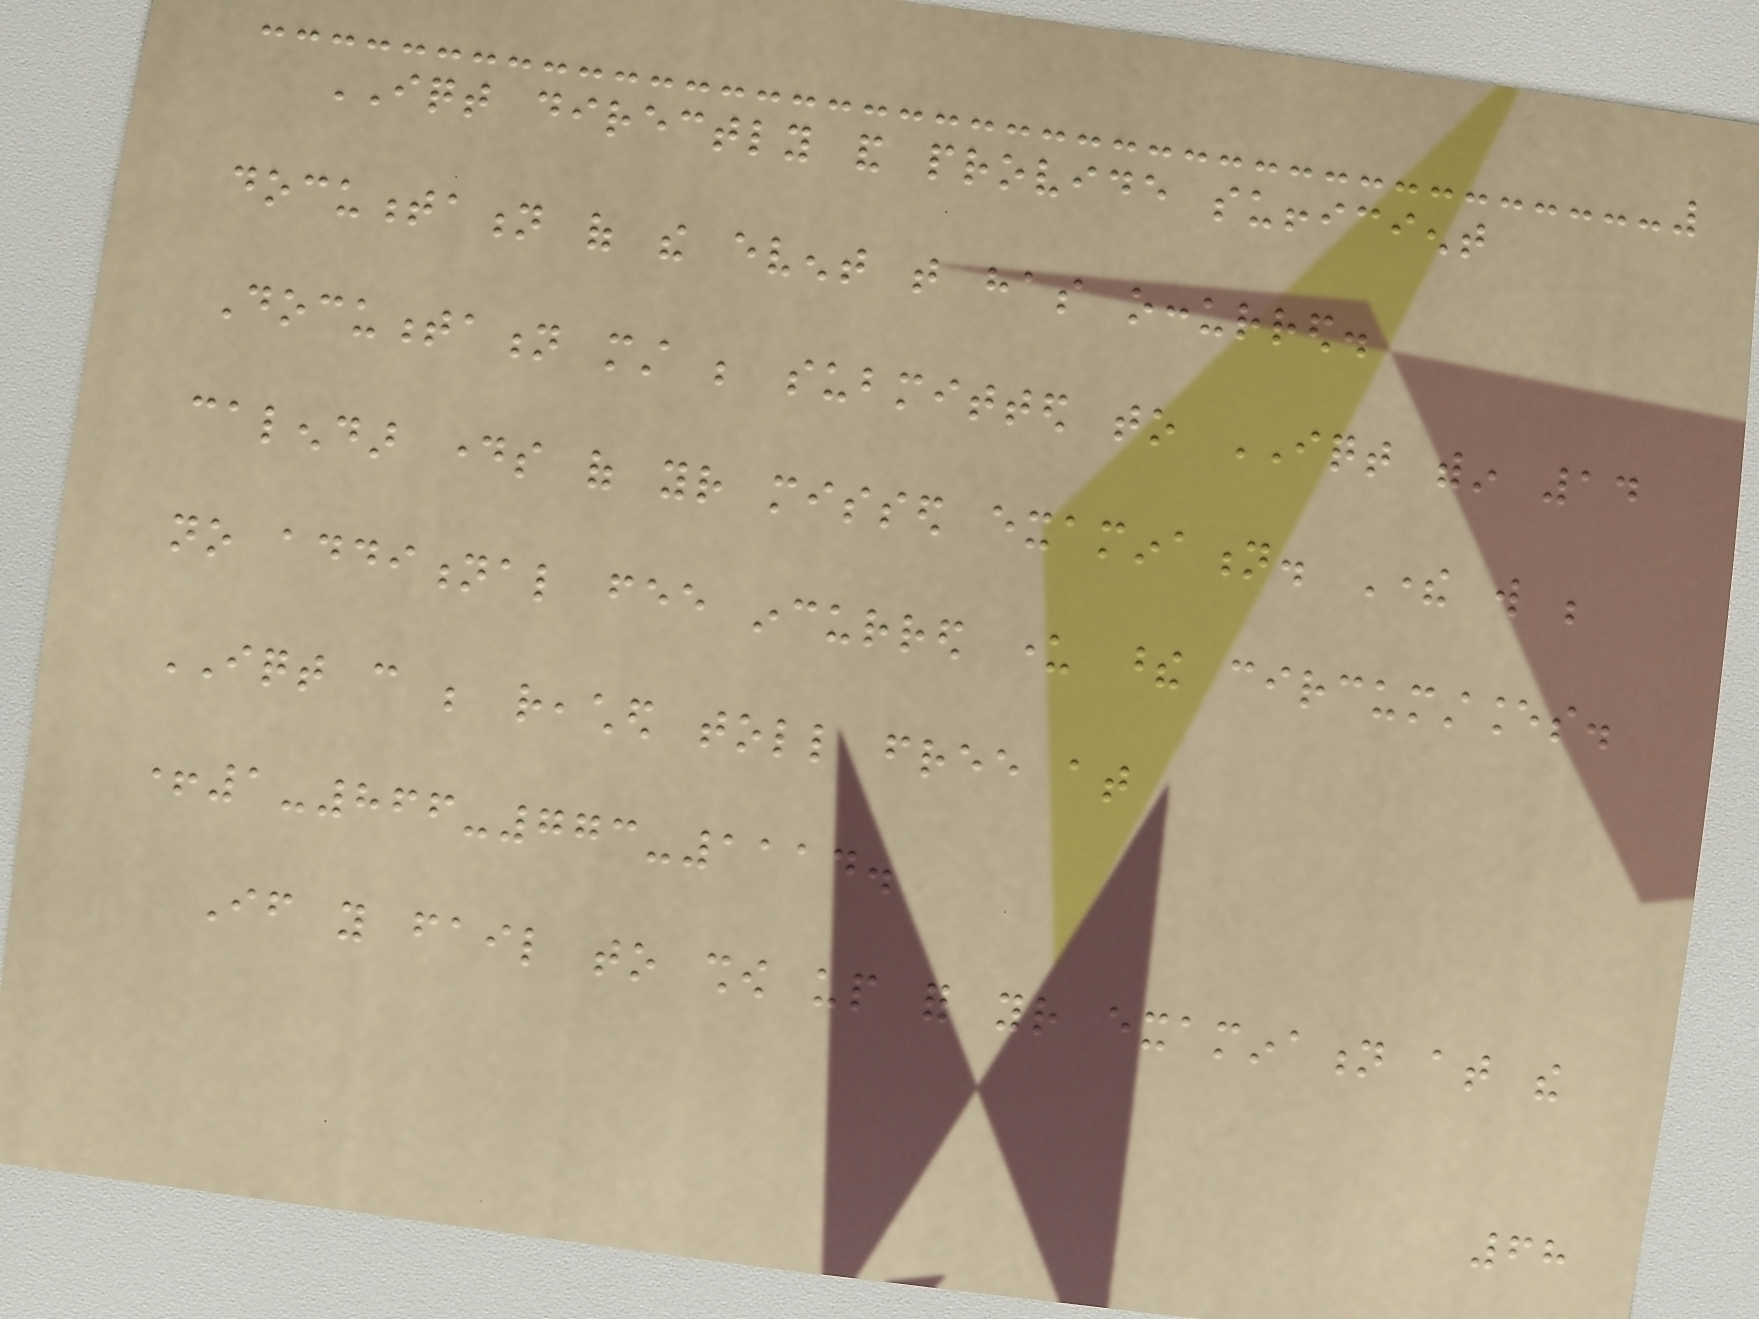IQT directly and provide sufficient
documentation of the event that has occurred.
Documentation must be submitted to IQT within 14
calendar days of your missed examination. There will be
no additional fee incurred under these circumstances.
IQT can be reached toll free at
+1-866-773-1114.
If you fail to show up for your examination at the
68
